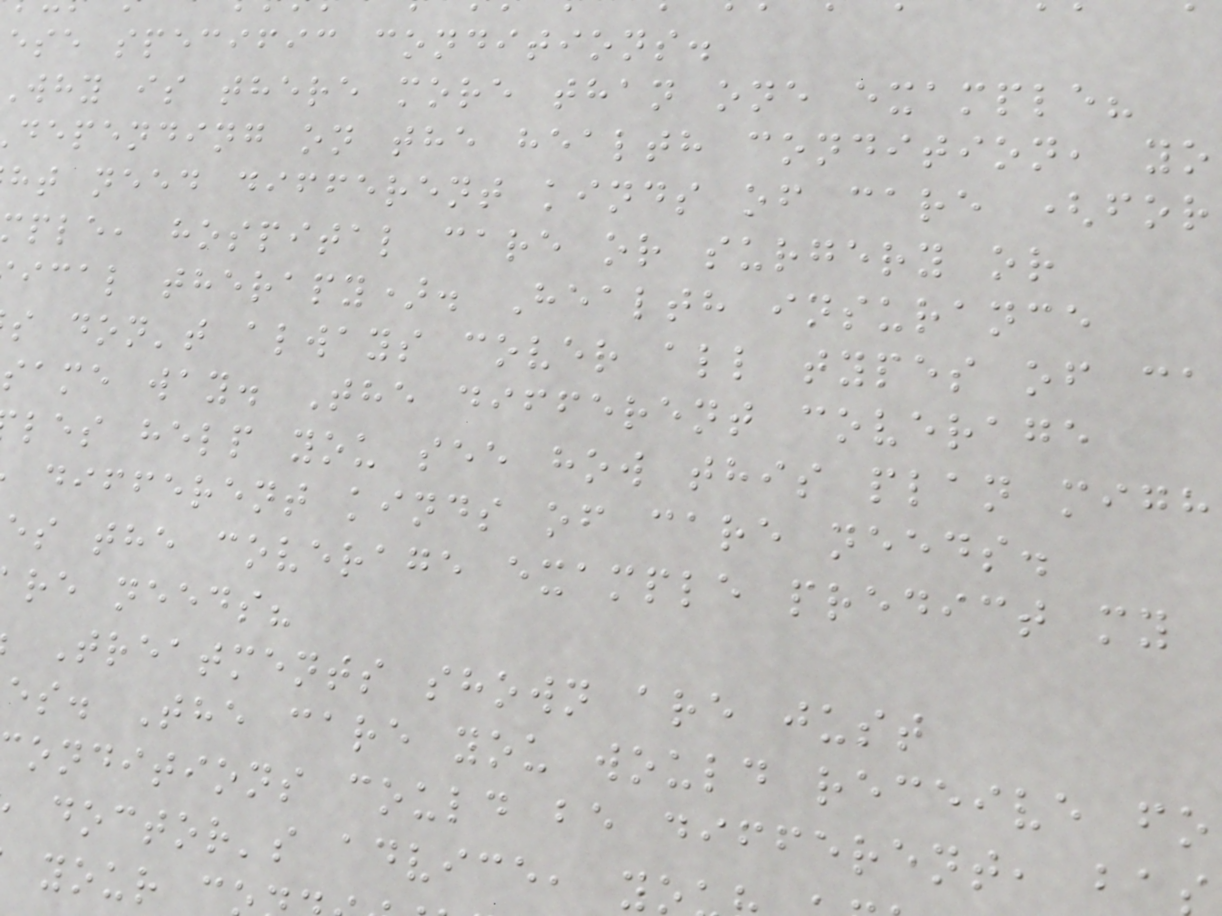ese specific conditions.
why is there more than one example?
depending on the health condition, yo
ht need different kinds of care (for
ple, hospital care or surgery or
ical therapy). Health insurance
s don't always cover all types of ca
same way. The different coverage
les help you see how this plan migh
different kinds of care needs.
es the coverage example predict my
re needs?
Treatments shown are just
es. The care you would receive fo
onditions could be different, ba
doctor's advice, y
